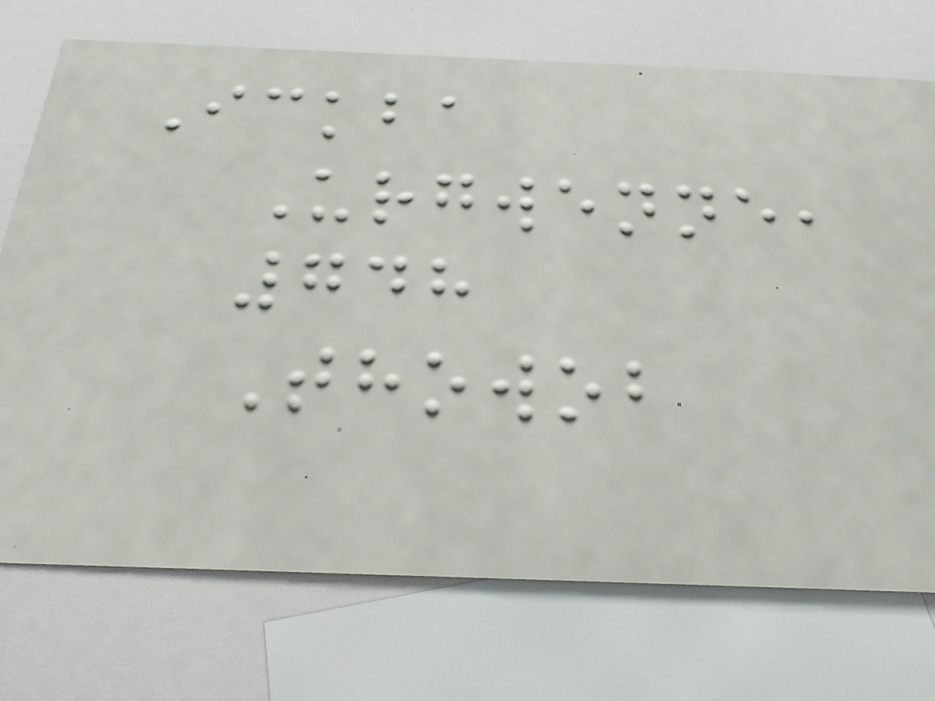Ickba
Urgwenne,
748
Thowob
